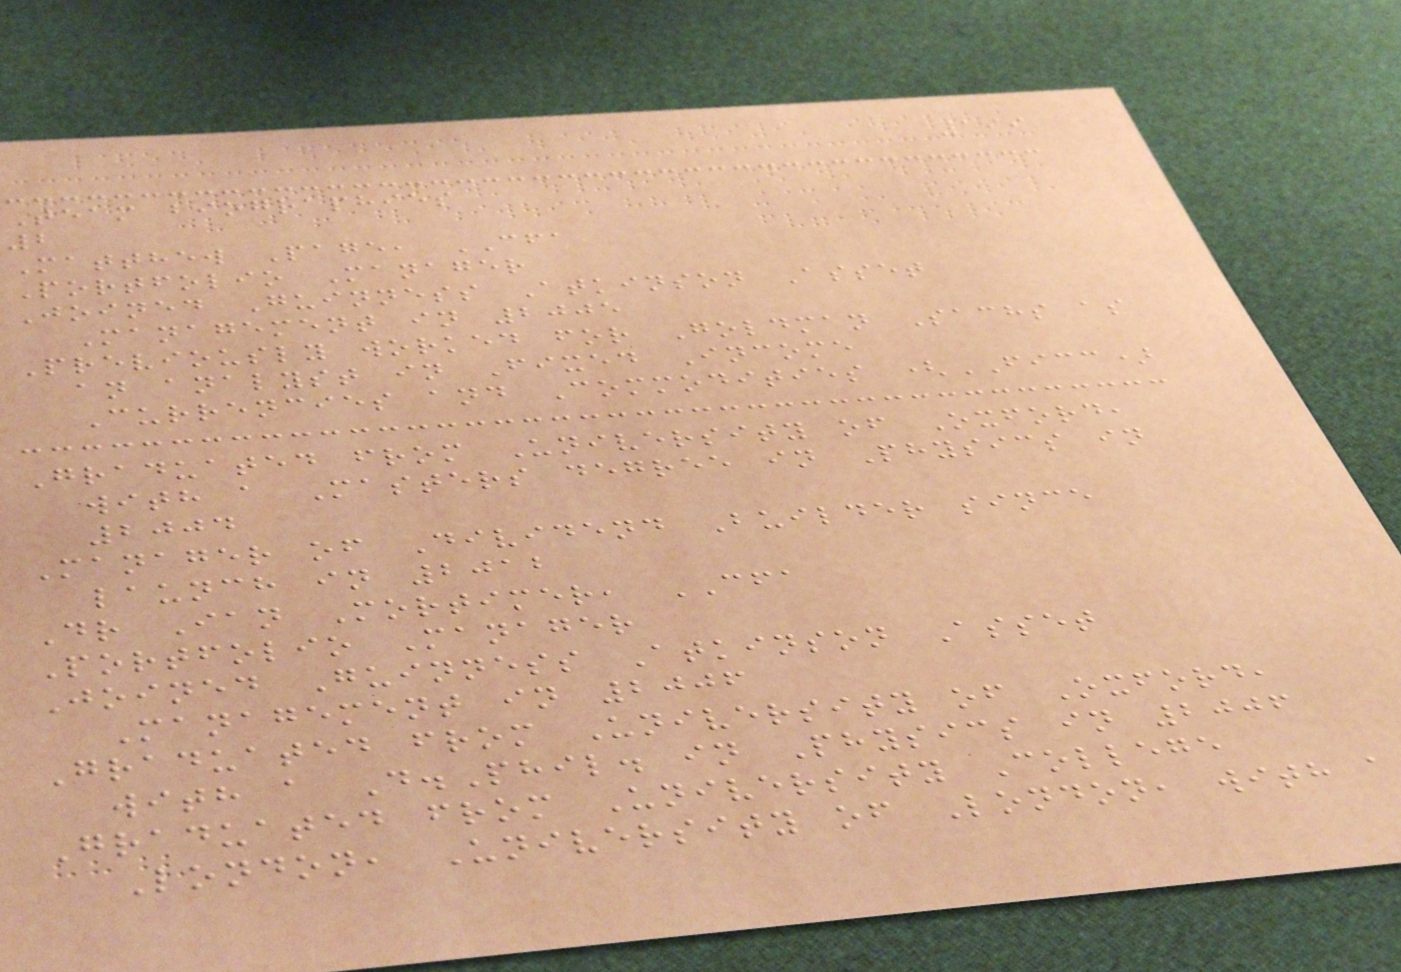199
Team biographies
2
Matthew Page, CFA
Portfolio Manager
Joined Guinness Atkinson Asset
Management in 2005
Previously worked for Goldman Sachs as
an analyst in Fixed Income
Currencies and Commodities (FICC)
Graduated from University of Oxford,
with a Masters degree in Physics in
2004
Manager of Dividend Builder since
launch in 2012
Dr Ian Mortimer, CFA
Portfolio Manager
Joined Guinness Atkinson Asset
Management in 2006
Graduated from University of Oxford,
with a D.Phil. in Physics in 2006
Graduated from University College
London, University of London, with a
